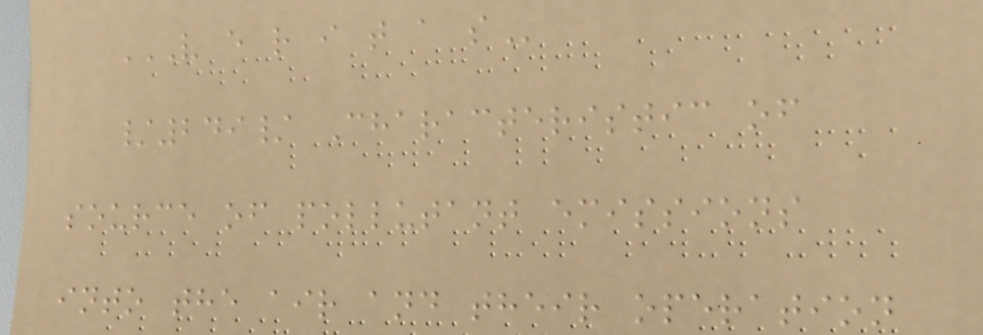V E R I T A S
/249/ Characteristic of
source of pollutant emissions
into the air and their operation
